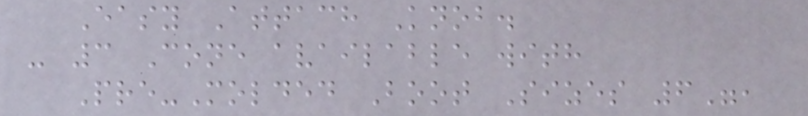Easy Attach Knob.
- 3 Cone available with
Pre-Molded Boot Sizes 6",
